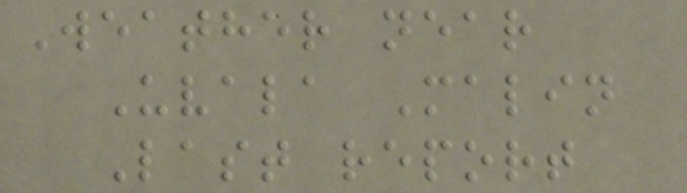Weather near
Uvala Malin
Last report
